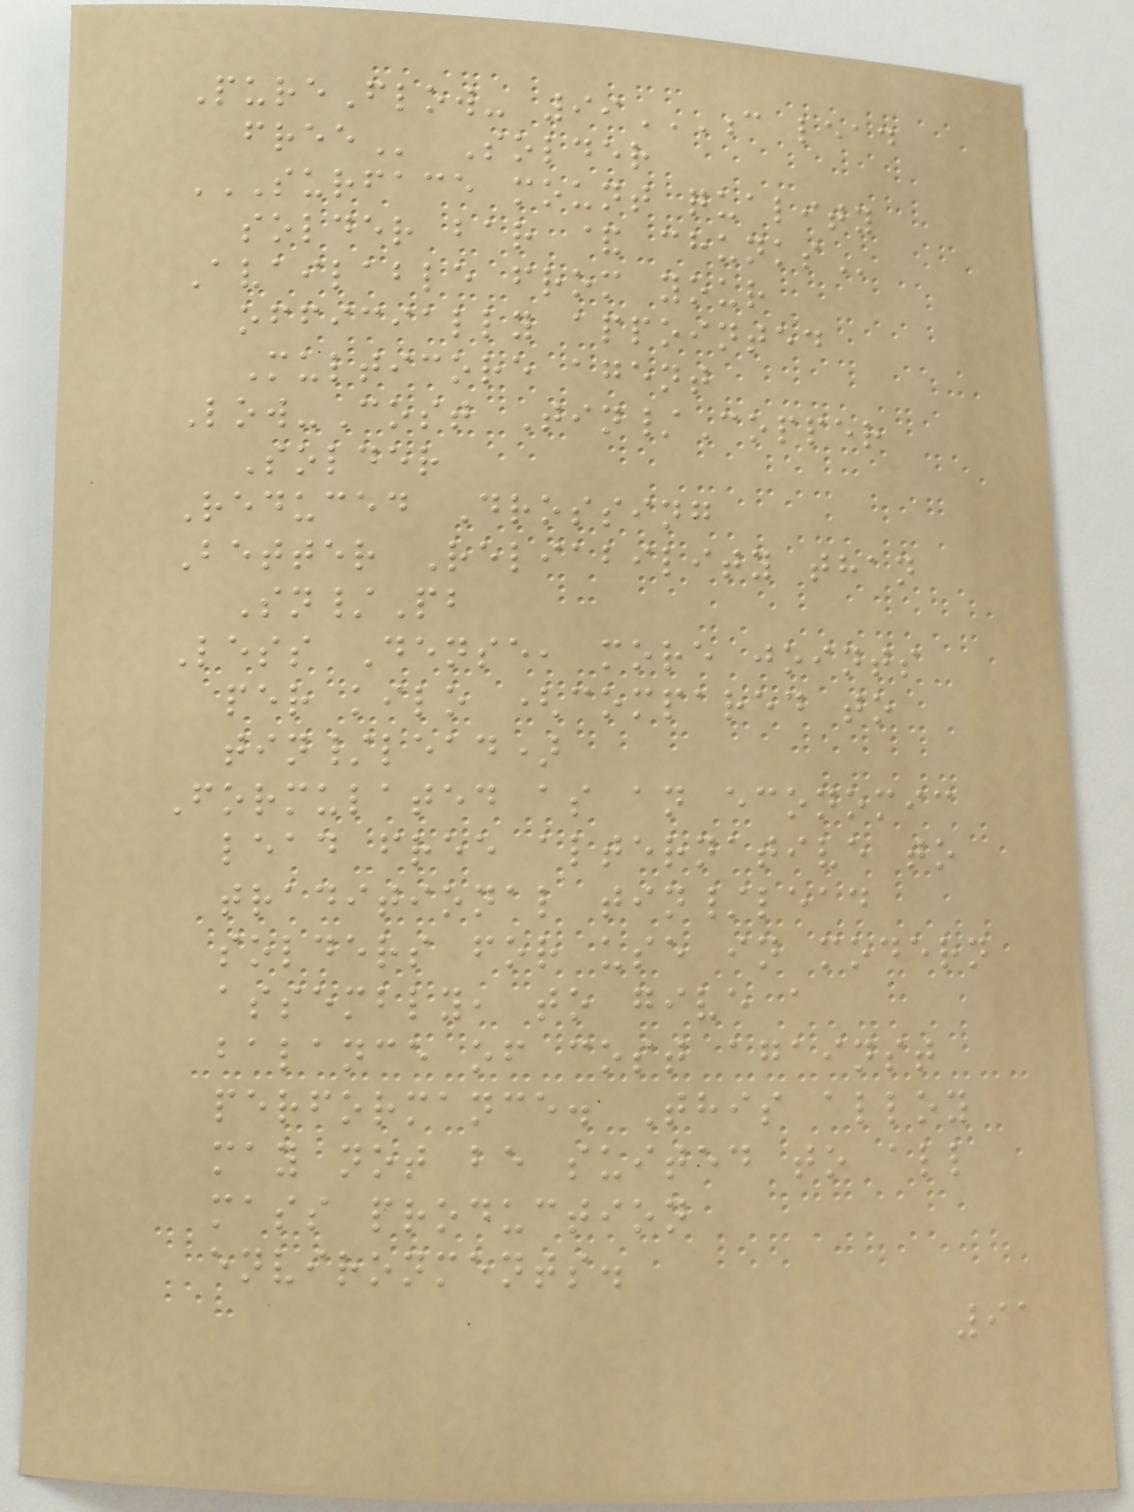PureFlow- 99C LEAD
FREE Solder
SURFACE MOUNT QUALITY
SOLDER BAR & CHUNKS
Available from your
officially appointed
Multicore agent
Low-Cost Tin/Copper
Solder
Reduced Drossing
Better Reliability than
Sn/Pb
Less Dense, more joints
per kilo (compared to
tin/lead)
Formulated as an economic
lead free alternative to
traditional tin/lead
solders for use in modern
assembly, to give a
balance of cost against
performance. This alloy
may not be suited to all
mass production
environments.
91
